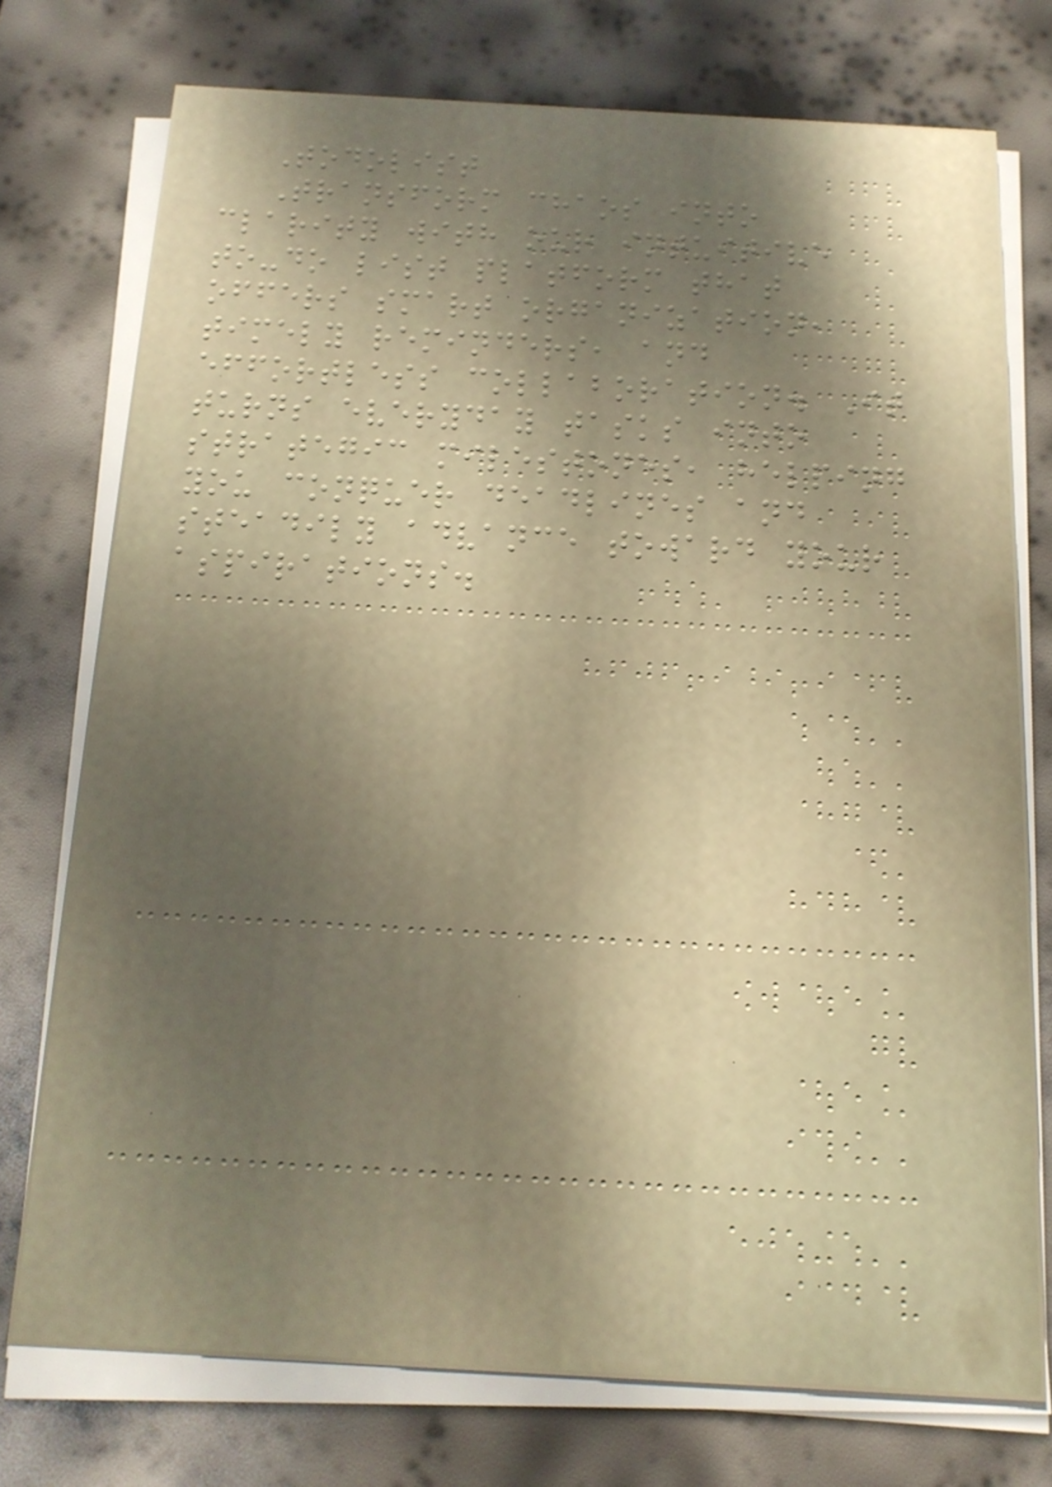Todolist
Transform chaos into
clarity with our intuitive
to-do list platform that
offers smart organization,
timely reminders, and
effortless collaboration. It
turns everyday tasks into
strategic milestones, helping
you conquer deadlines and
steadily advance toward your
aspirations.
